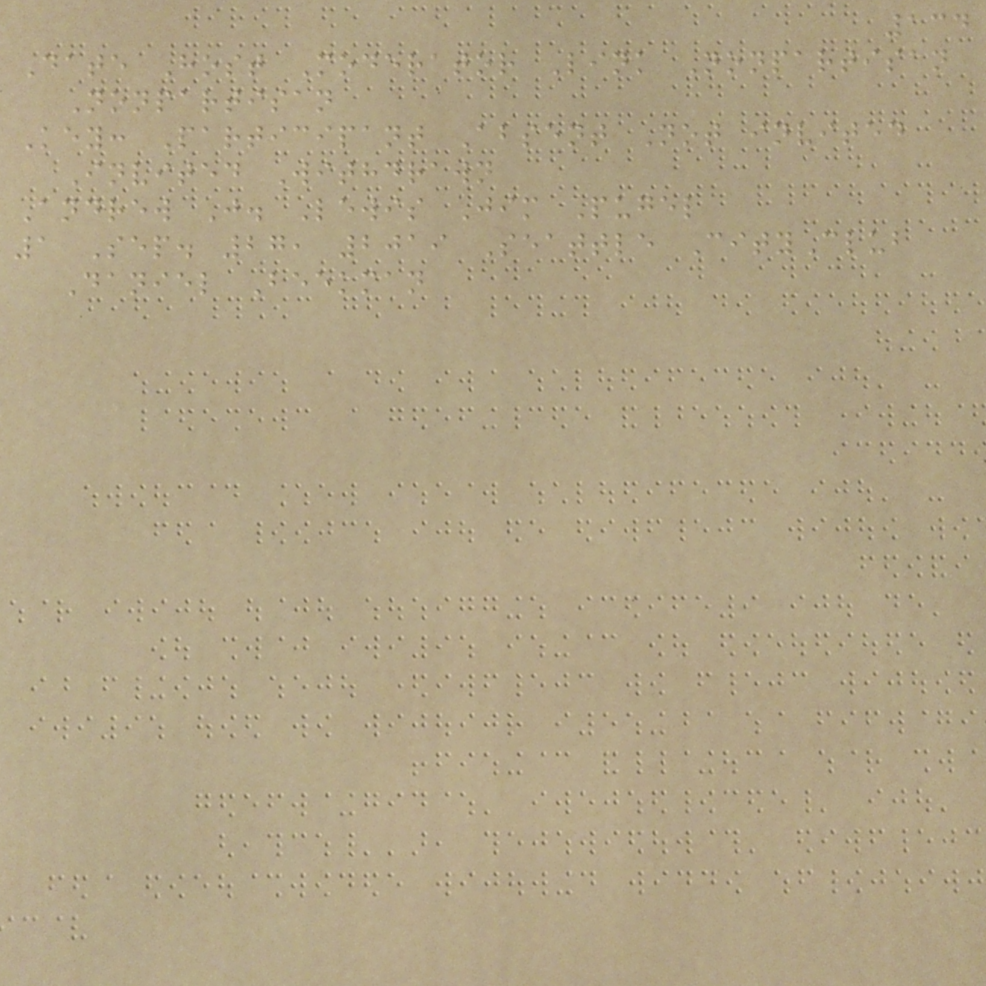134
Date Host Moderator Link Nonpartisan
Nonpartisan
Key: Participant Absent Not invited
Invited Withdrawn
Andrew J. Lewis Jim Pugel
1 Sep. 27, 2019 Seattle CityClub
Daniel Beekman
